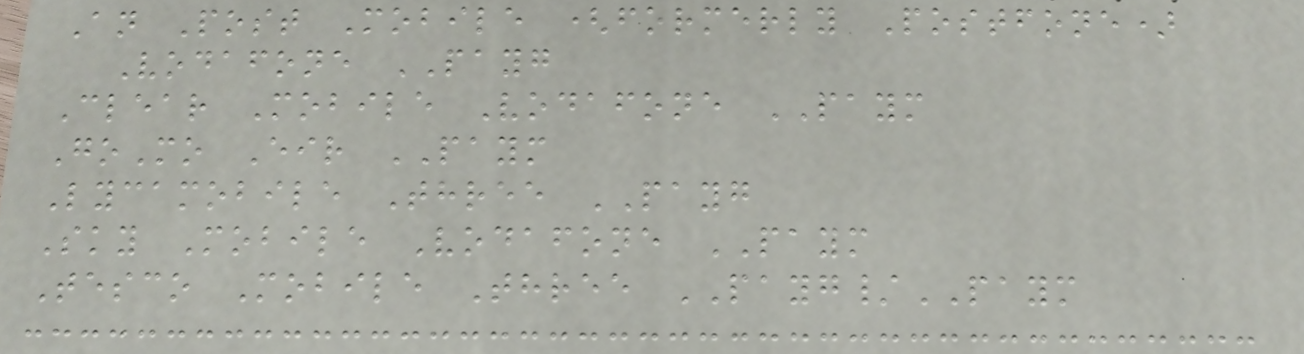An Post Mobile (formerly Postfone)
Vodafone PAYG
Clear Mobile Vodafone PAYM
GoMo Eir PAYM
Lycamobile Three PAYG
Sky Mobile Vodafone PAYM
Tesco Mobile Three PAYG/PAYM
